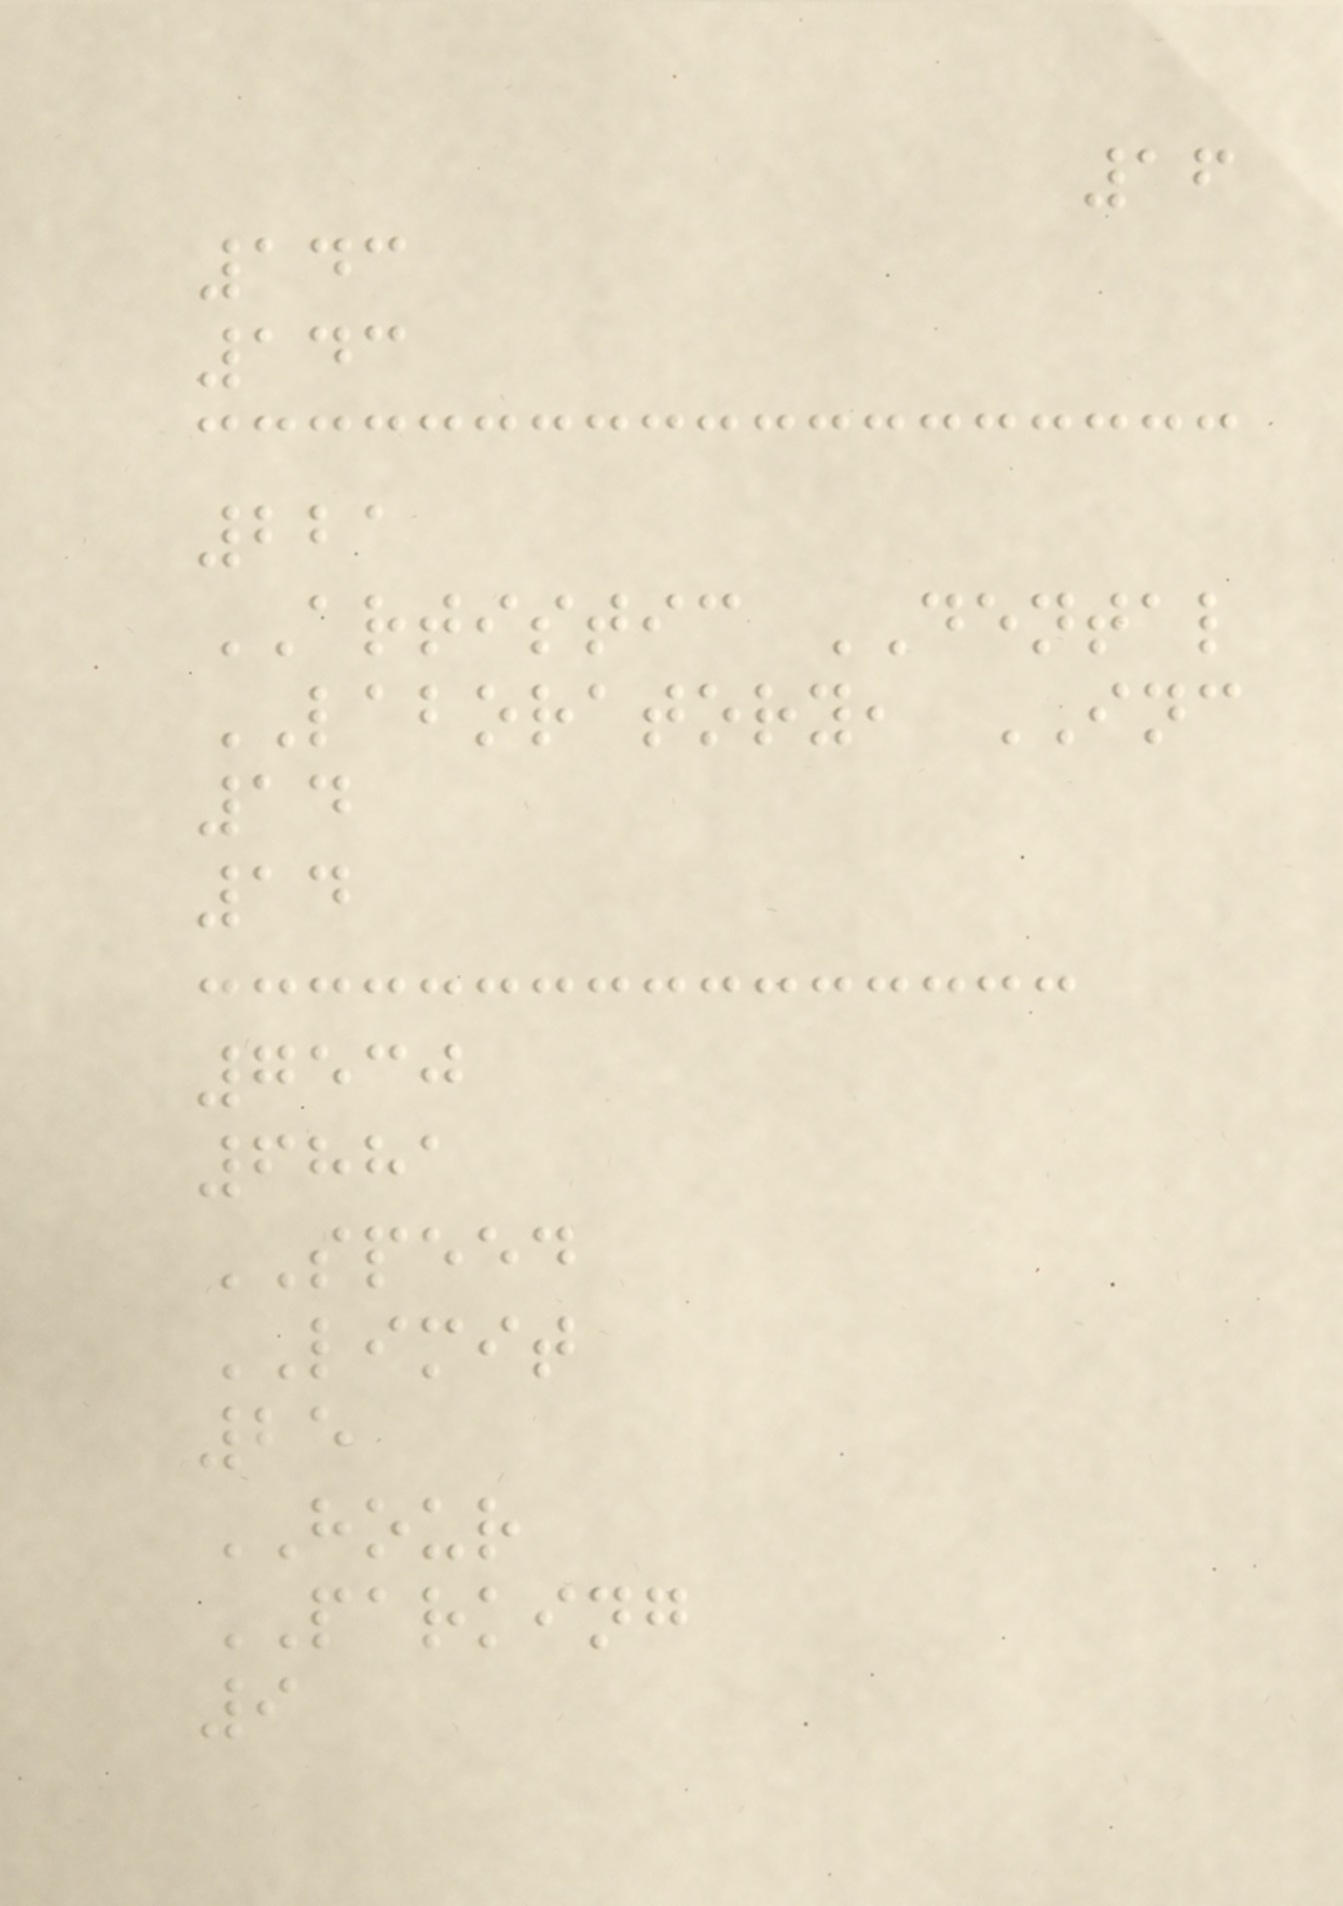16
143
143
221
ARTISTIC DENTAL
LABORATORY, INC
14
14
7530
6881
SPEED
LIMIT
25
HOUR
PARKING
9
